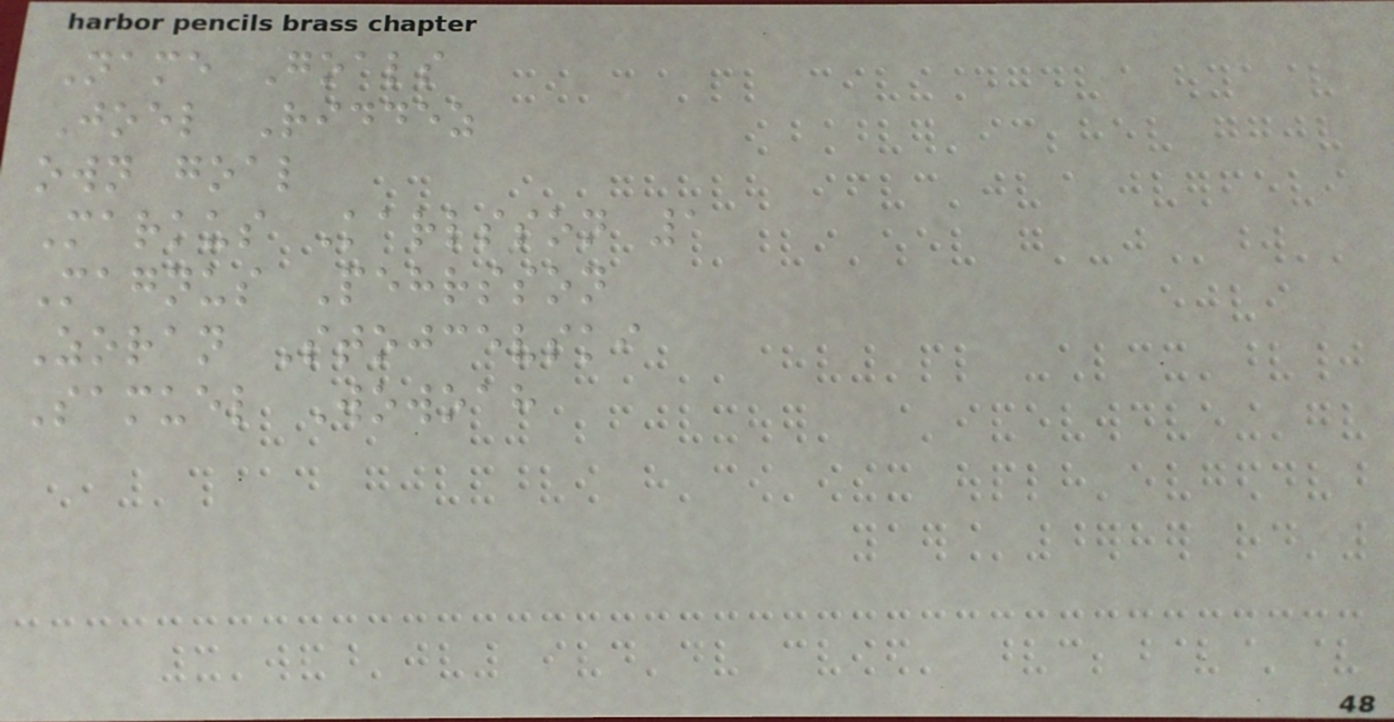Name Goals
Joel Riddez
own goal
Markus Karlsson 1
Magnus Pehrsson
Zoran Stojcevski
Samuel Wowoah
